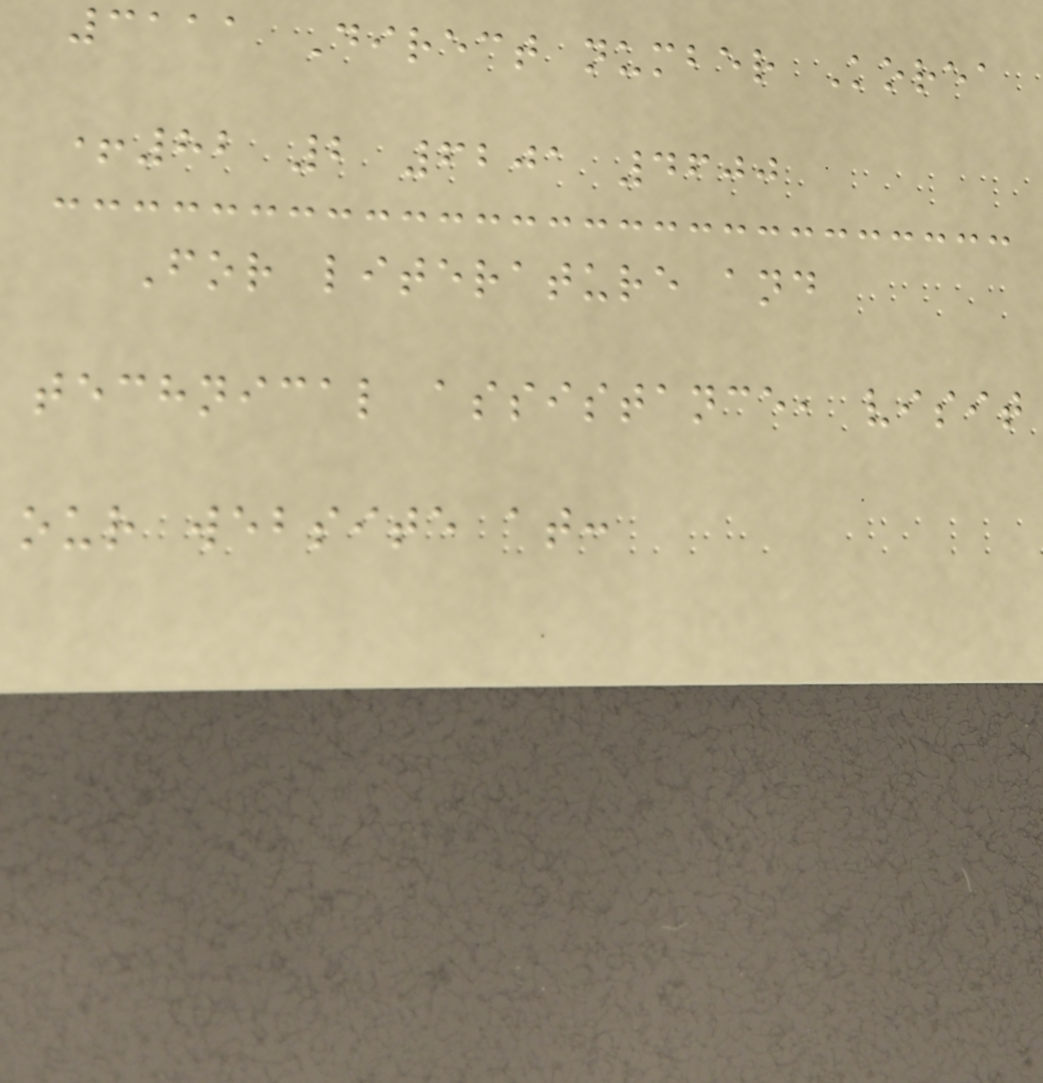3111 Direct number Korea
+82 2 6201 4600
For literature and
technical assistance, visit
our website at:
